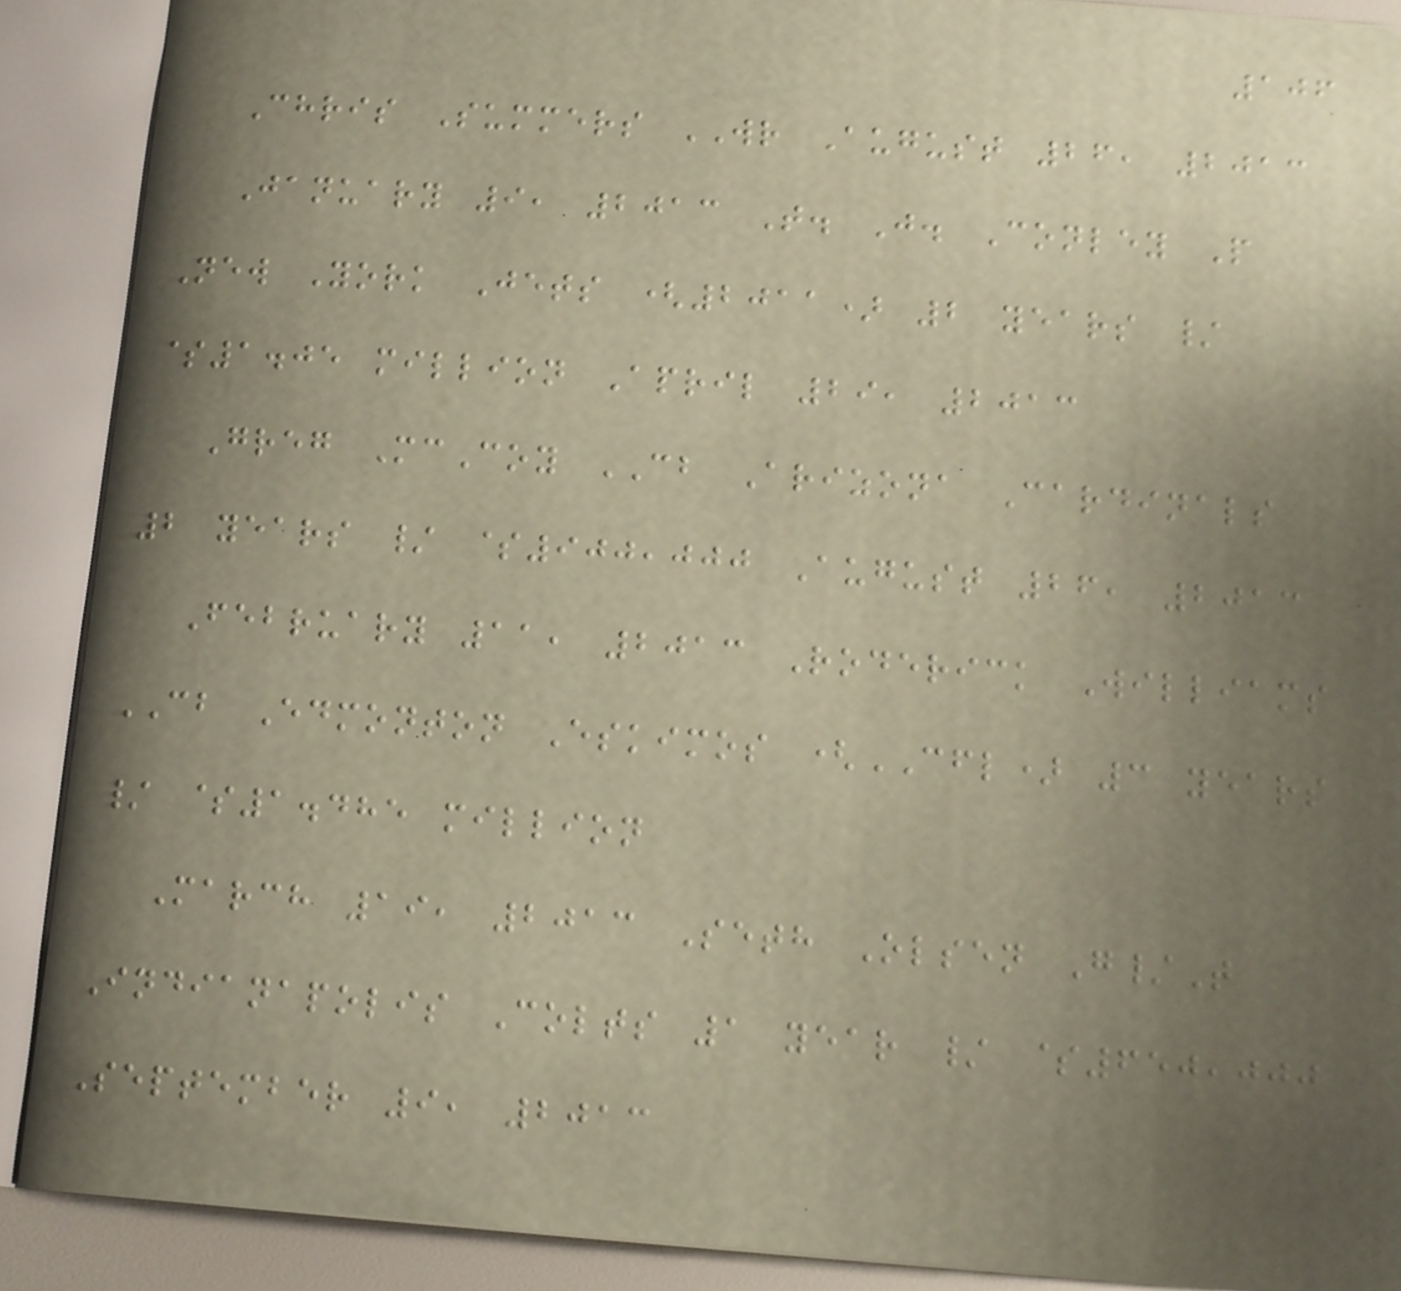106
Chris Summers WR August 26, 2013
January 9, 2013 T. J. Conley P
New York Jets (2011) 2 years /
$1.05 million April 29, 2013
Greg McCoy CB Arizona Cardinals
2 years / $900,000 August 26, 2013
February 11, 2013 Roderick Williams
CB Edmonton Eskimos (CFL) 3 years
/ $1.485 million
March 19, 2013 Seth Olsen G/T
Indianapolis Colts 1 year / $650,000
September 9, 2013
